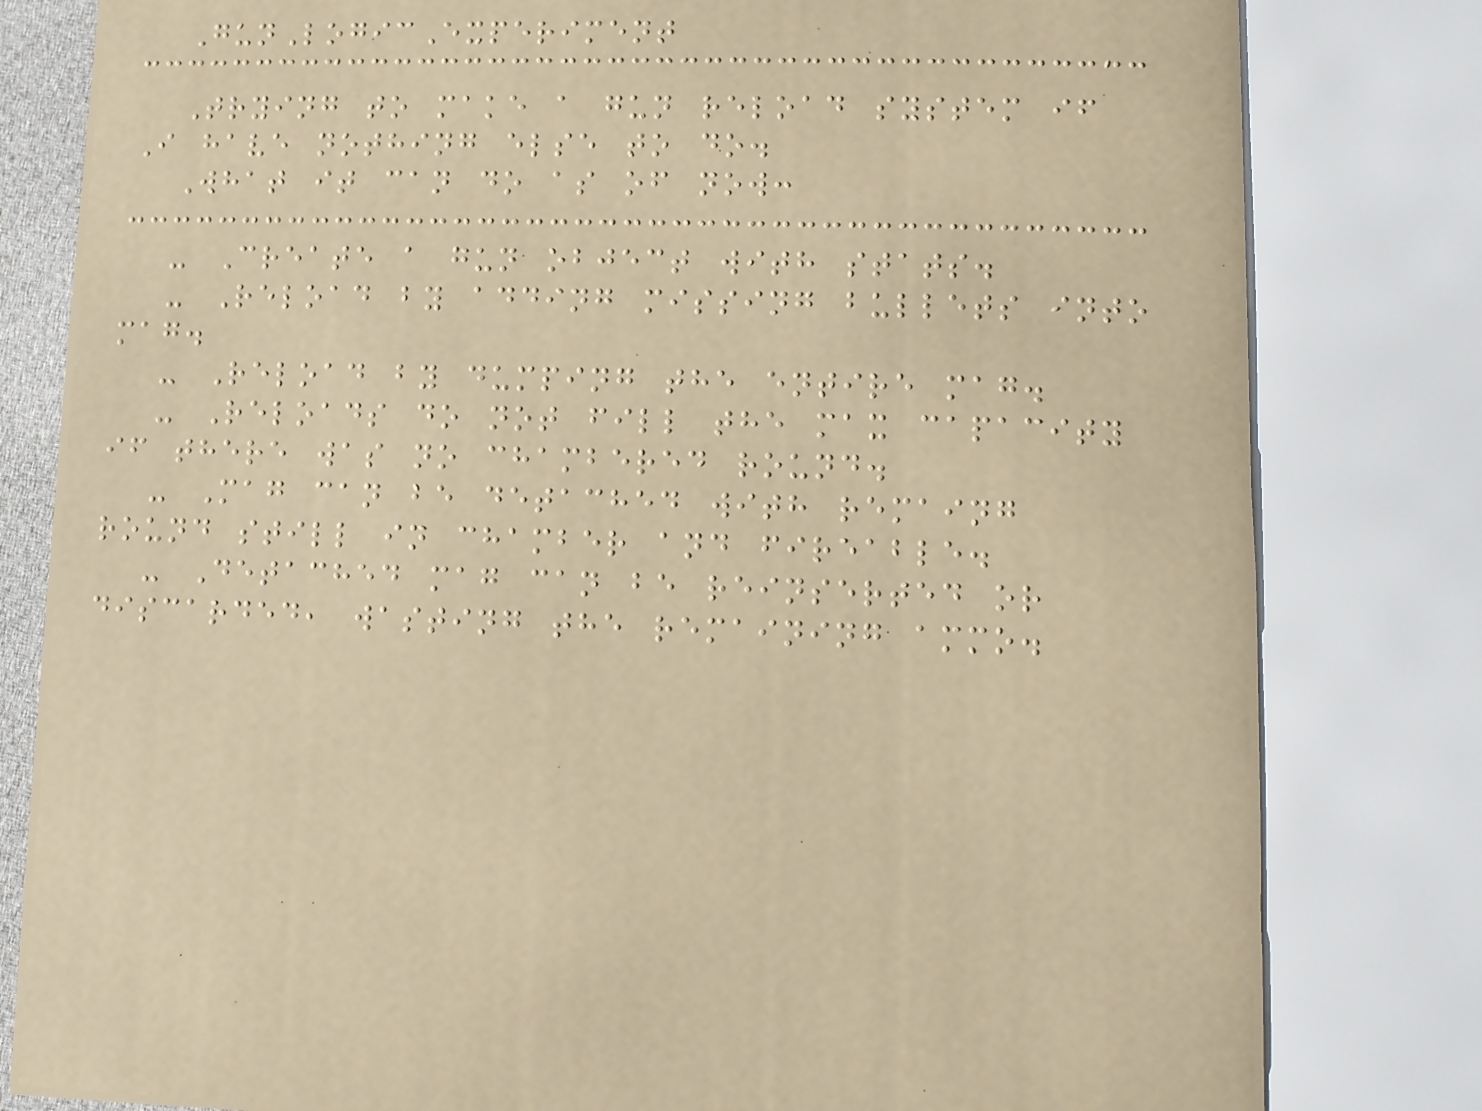GunLogicExperiment
Trying to make a gun reload system if
I have nothing else to do.
What it can do as of now:
- Create a gun object with stats.
- Reload by adding missing bullets into
mag.
- Reload by dumping the entire mag.
- Reloads do not fill the max capacity
if there was no chambered round.
- Mag can be detached with remaing
round still in chamber and fireable.
- Detached mag can be reinserted or
discarded, wasting the remaining ammo.
